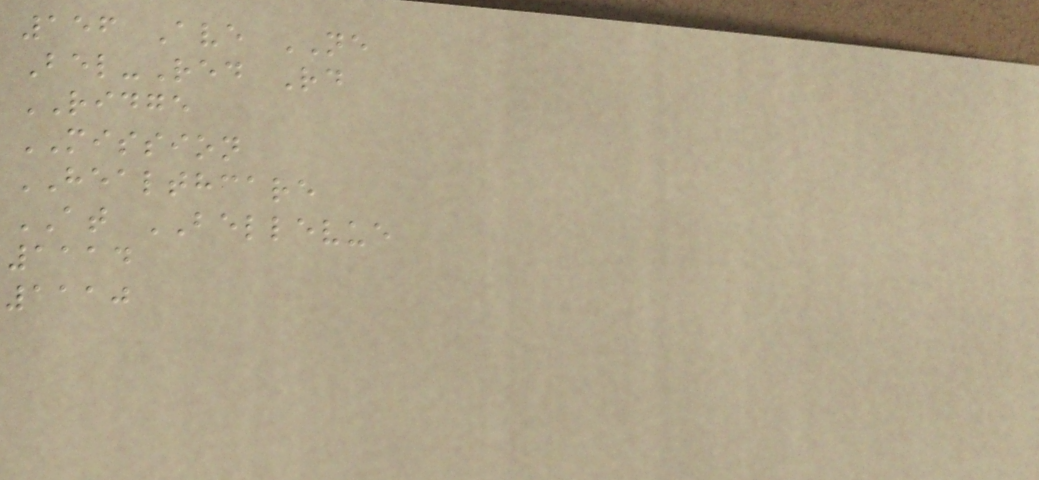156 Ave NE
Bel-Red Rd
RIDGE
MISSION
HEALTHCARE
AT BELLEVUE
1114
1110
